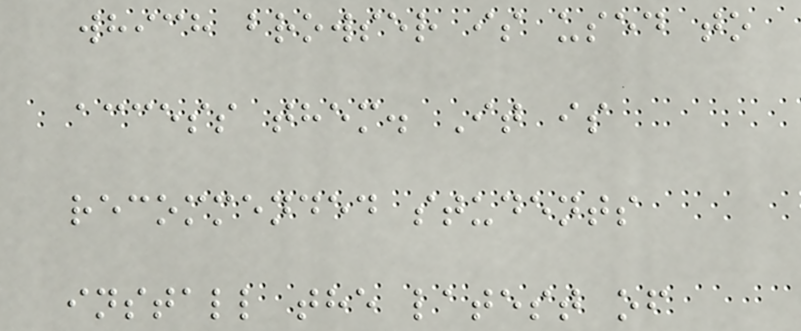which browser is used to
access them. It is
recommended students
install the latest of
